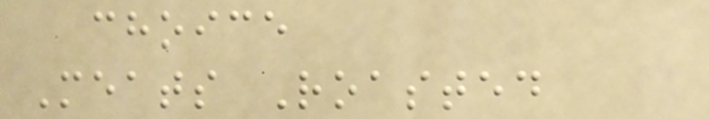choice
Meats Roasted
